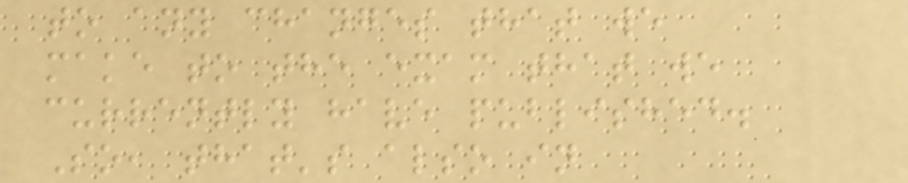to any changes that we
make to the exam that we
currently have published.
So, that's also in
